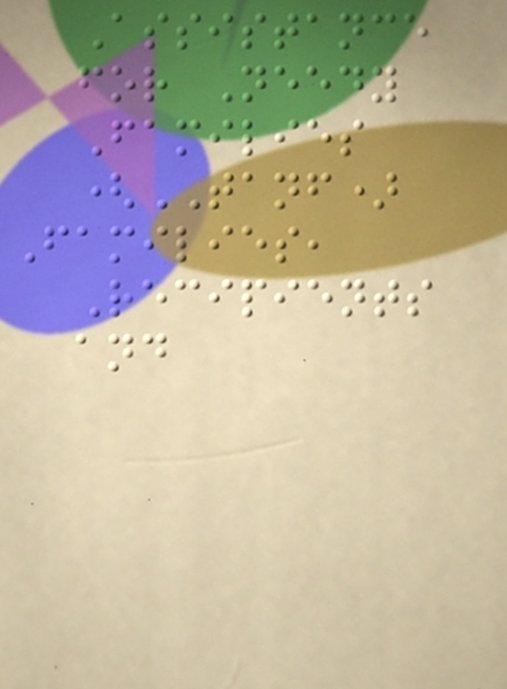Assistance
for Needy
Families
(TANF)
Families,
Recipients
and
